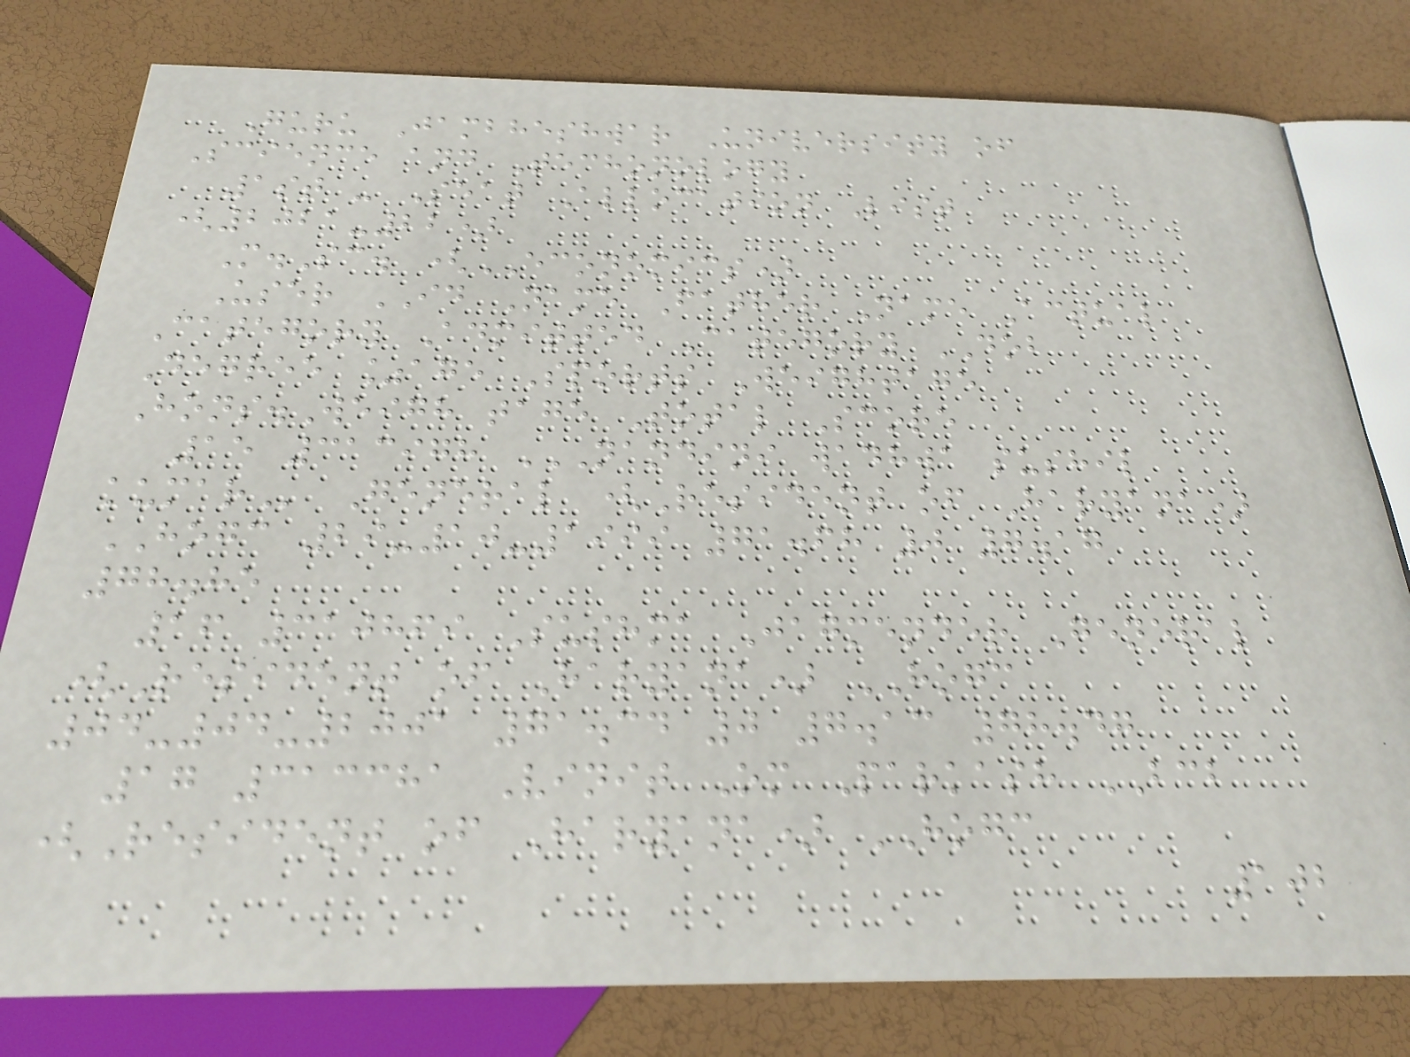Guru Jambheshwar University of
Science and Techonology
1st - Seat Allocation List
(2021-22)
M.Sc. (ECONOMICS)
User ID Name Father Name Actual
Category Admitted Category DOB
Degree %age Sports Weightage
Hons.Weigh tage Total Score
15 313978 NANDINI WADHWA SUSHIL
KUMAR General (Resident of Haryana)
HOGC 29-10-1999 71.68 0 7.17
78.85
16 310869 Sushma Jagmender General
(Resident of Haryana) HOGC
04-04-2001 71.34 0 7.13 78.47
17 313381 Vinit Om Parkash BCB
(Resident of Haryana) HOGC
102
